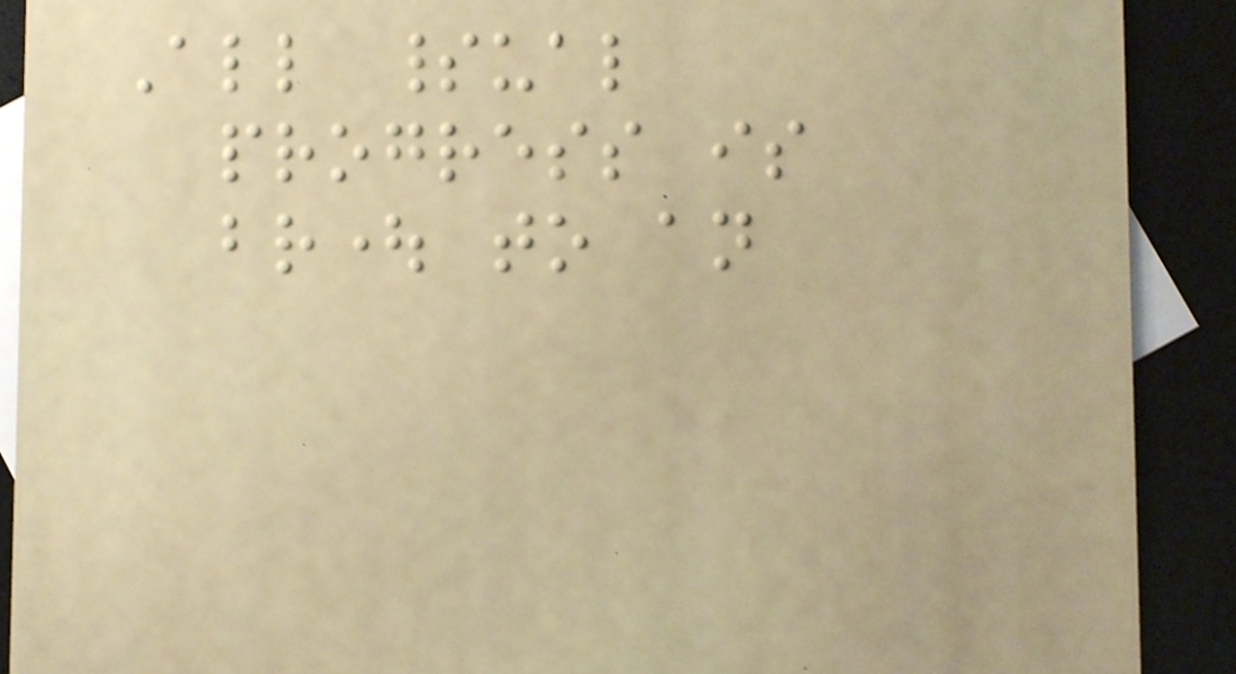All spiritual
progress is
brought to an
